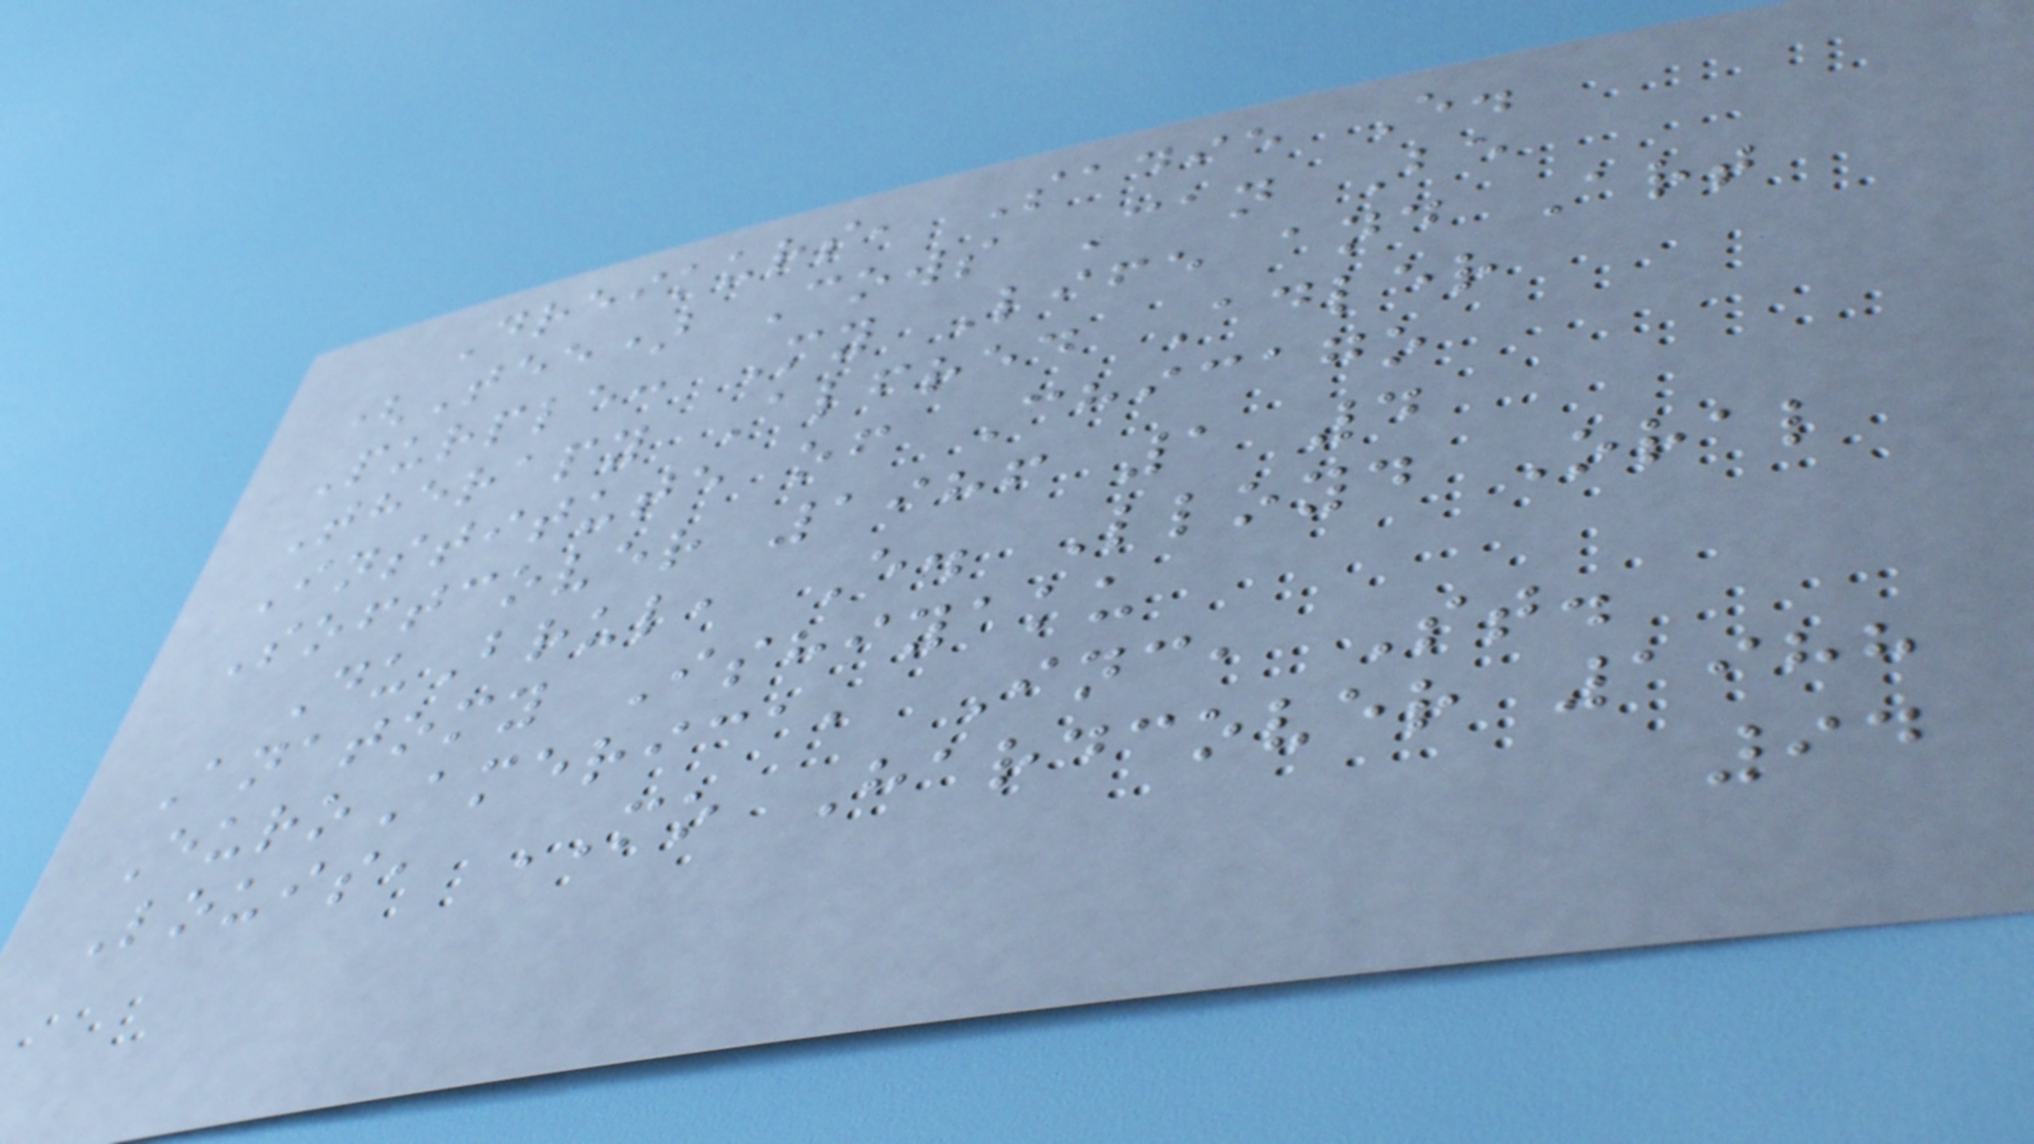Dreikurs, Sadie E.
(Tee) Cows Can Be
Purple: My Life and Art
Therapy Alfred Adler
Institute of Chicago
Softcover 1986 1 4
DuBrul, E. Lloyd Oral
Anatomy Ishiyaku
EuroAmerica, Inc, St.
Louis, MO Hardcover 1988
94
